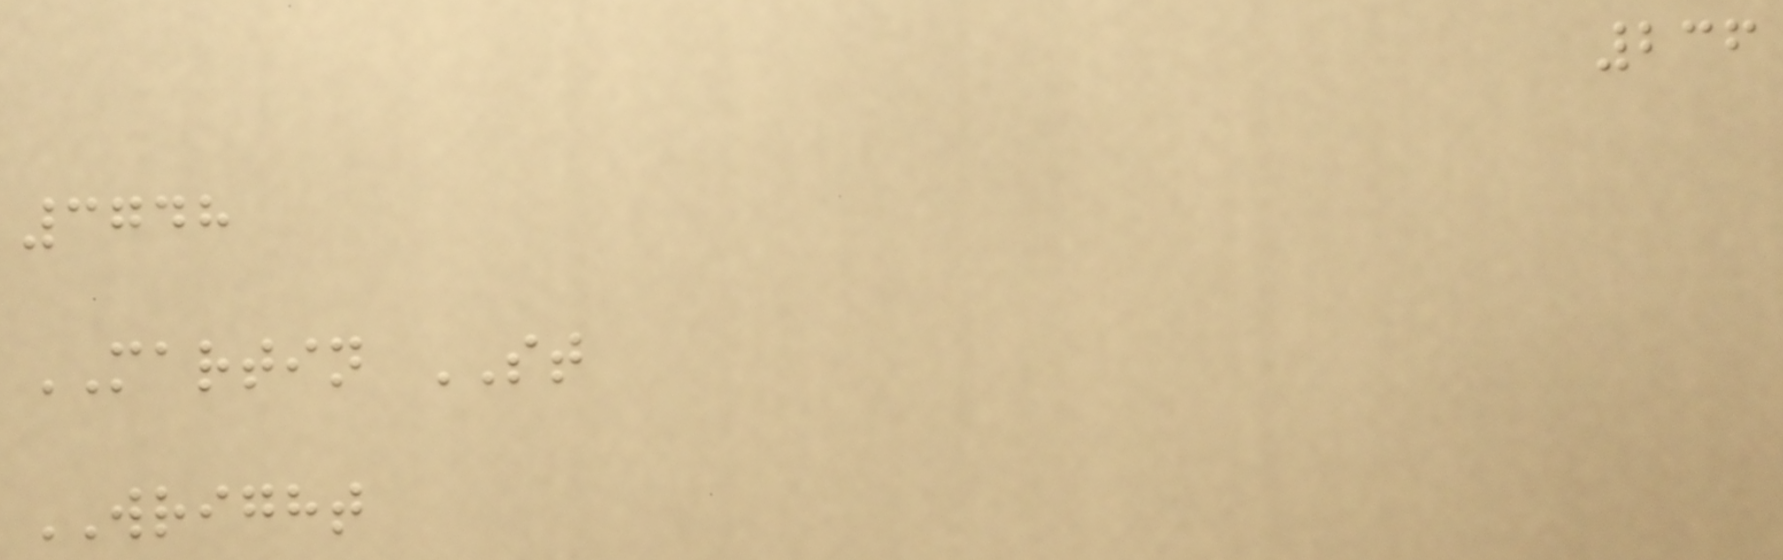236
3748
MARTIN ST
WRIGHT
